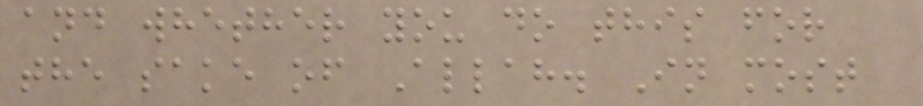and whether you do this for
the sake of Allah. In most
